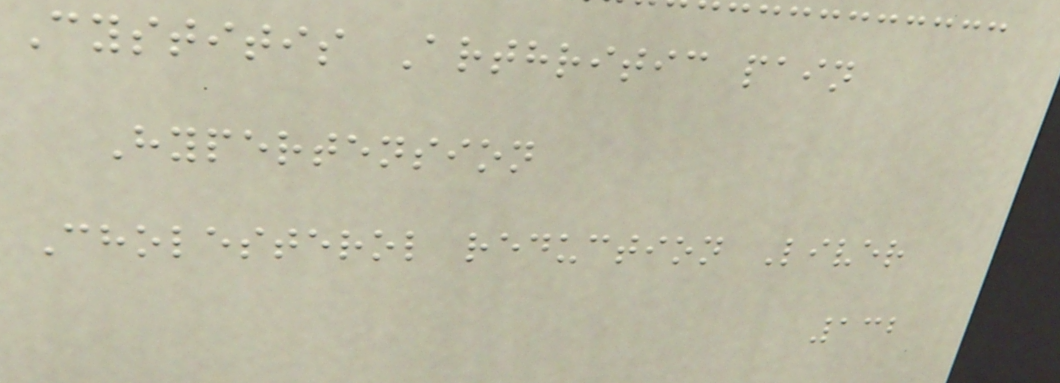Cystitis Arthritic pain
Hypertension
Cholesterol reduction Liver
132
